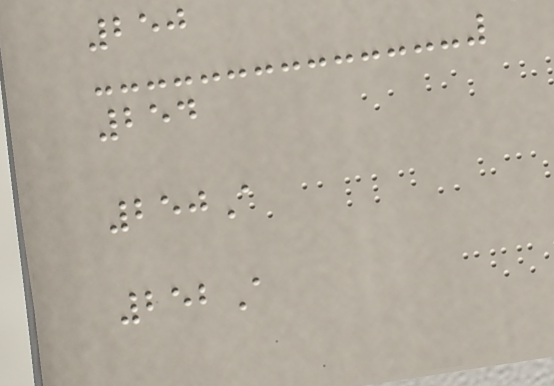250
254
250A
252A
